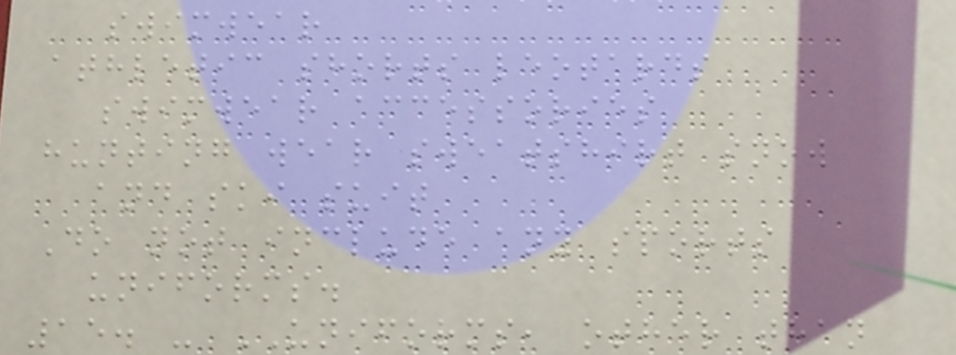swimwear
athletic shorts leotards
swimwear accessories
hunting wear sweatshirt snow
and ski suit
Do not include any sports
uniforms.
15. - UNIFORMS, other than
